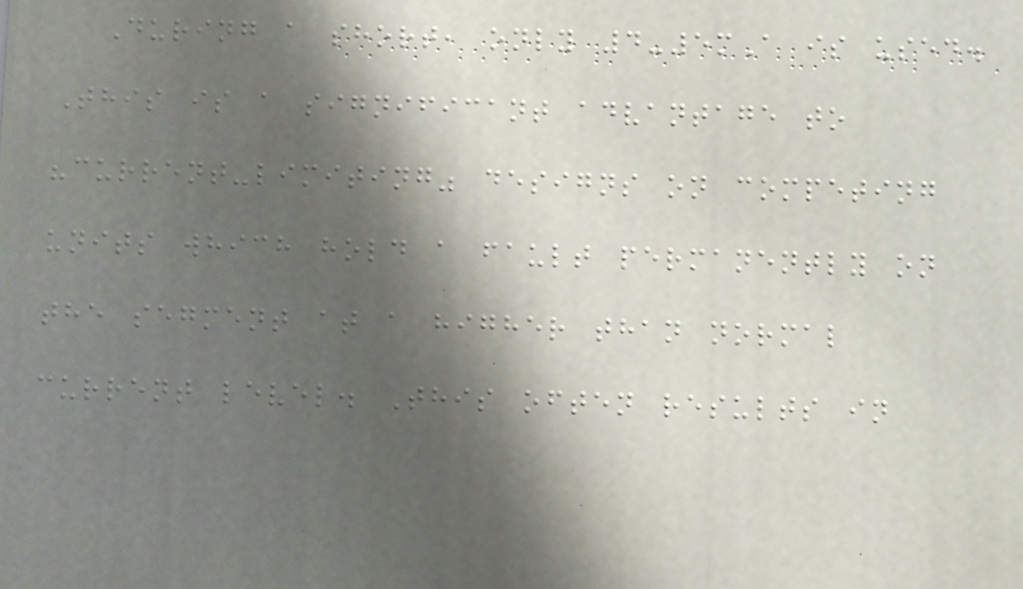During a short, only 4-5mA is used.
This is a significant advantage to
"current-limiting" designs on competing
units which hold a fault permanently on
the segment at a higher than normal
current level. This often results in
